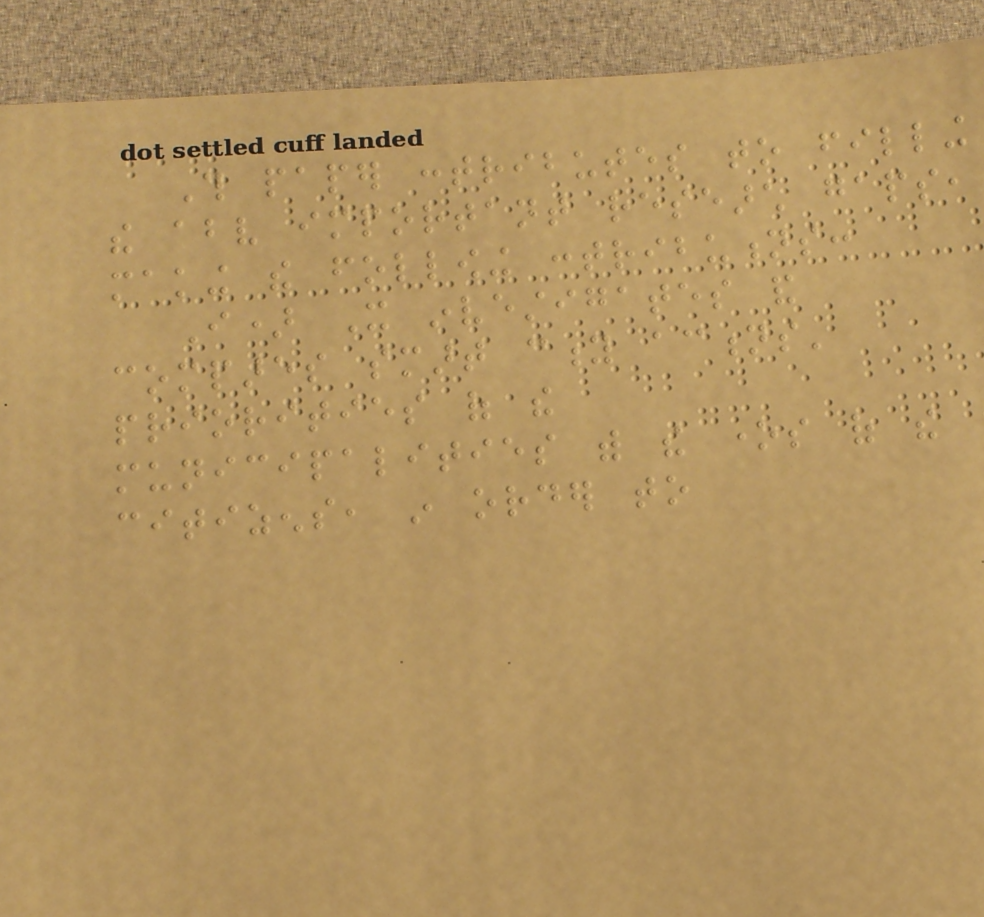This paper contributes to filling
the above important research gaps,
making the following contributions:
I) It investigates and
compares smart city actions'
priorities of the
municipalities with the ones of the
citizens, in order to
